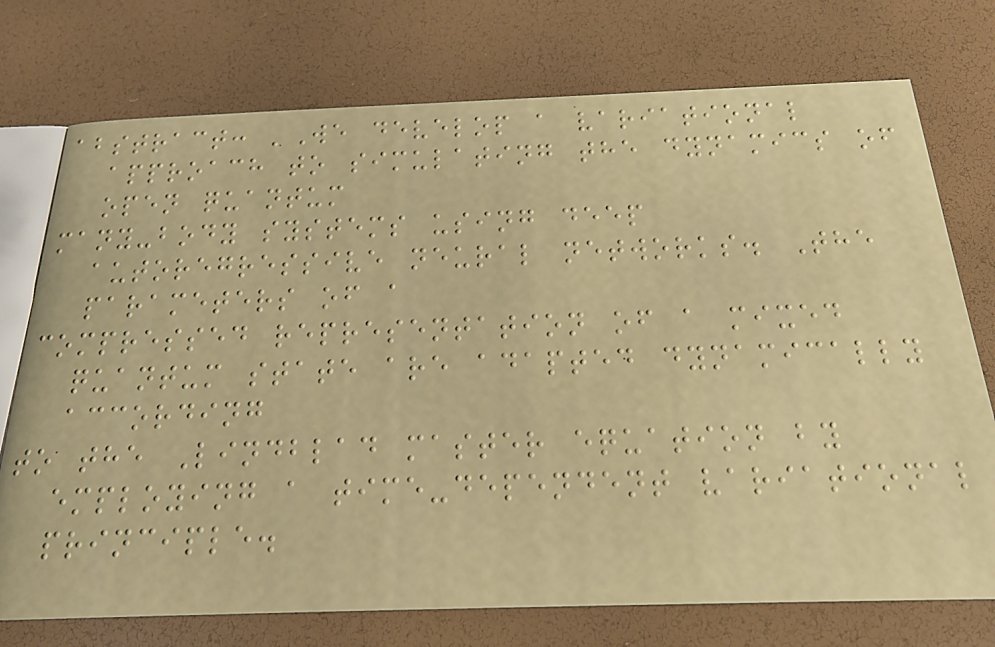abstract: 'We develop a variational
approach to simulating the dynamics of
open quantum
many-body systems using deep
autoregressive neural networks. The
parameters of a
compressed representation of a mixed
quantum state are adapted dynamically
according
to the Lindblad master equation by
employing a time-dependent variational
principle.
